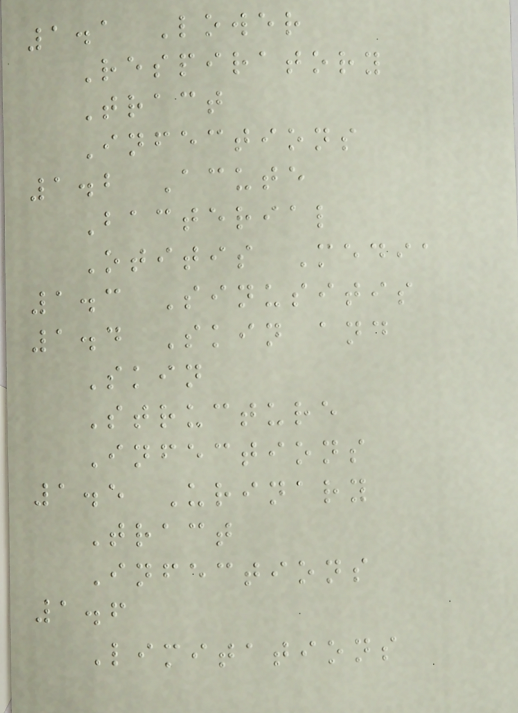1.1 Lower
Respiratory
Tract
Infections
1.2 Acute
Bacterial
Otitis Media
1.3 Sinusitis
1.4 Skin and
Skin
Structure
Infections
1.5 Urinary
Tract
Infections
1.6
Limitations
